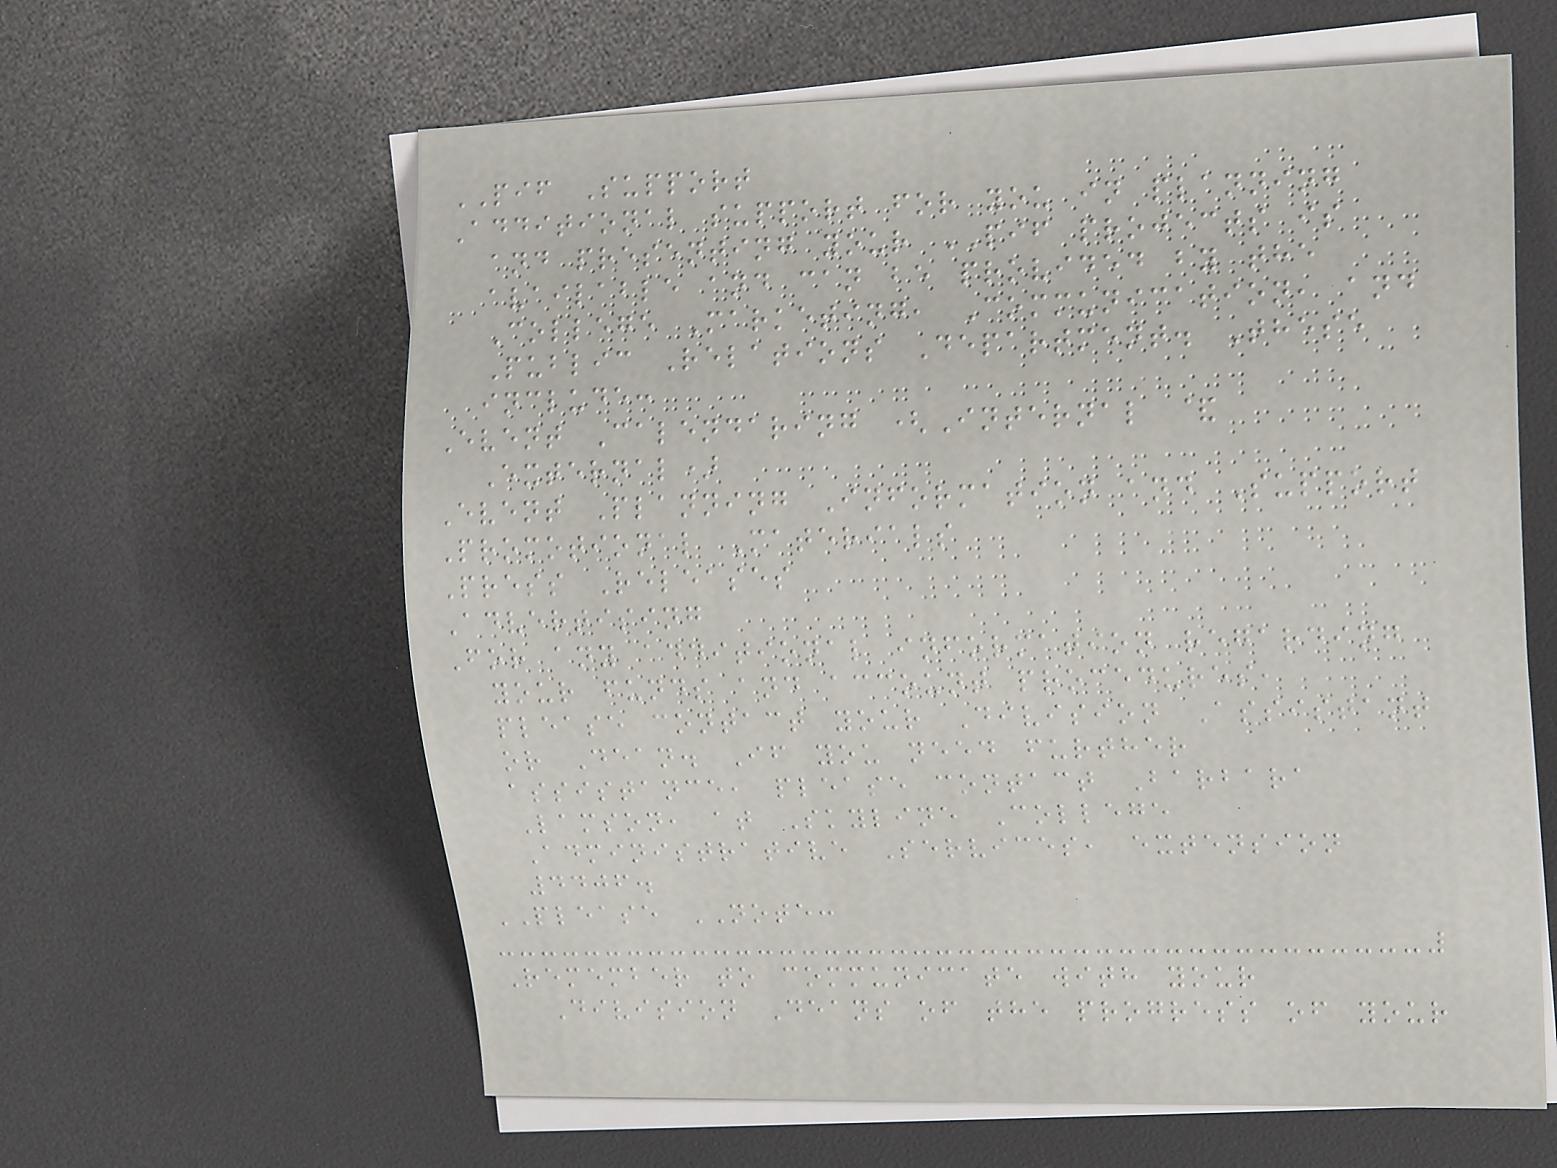PIF Support
Additional support for you in planning
and presenting your PIF projects is
available and can be provided by the
College Marketing, Communication, and
Public Relations Department. These
include:
Event Calendaring (Internal &
External)
Event Planning Information and Support
Promotional Materials
Press Releases
Advertising
For any additional information regarding
your funds and account procedures,
please contact your Division Assistant
or Dean. If you need further
assistance, please contact Barbara
Lamson, at Skyline College
Administrative Services, extension
4406.
PLEASE NOTE:
Remember to communicate with your
Division Deans of the progress of your
